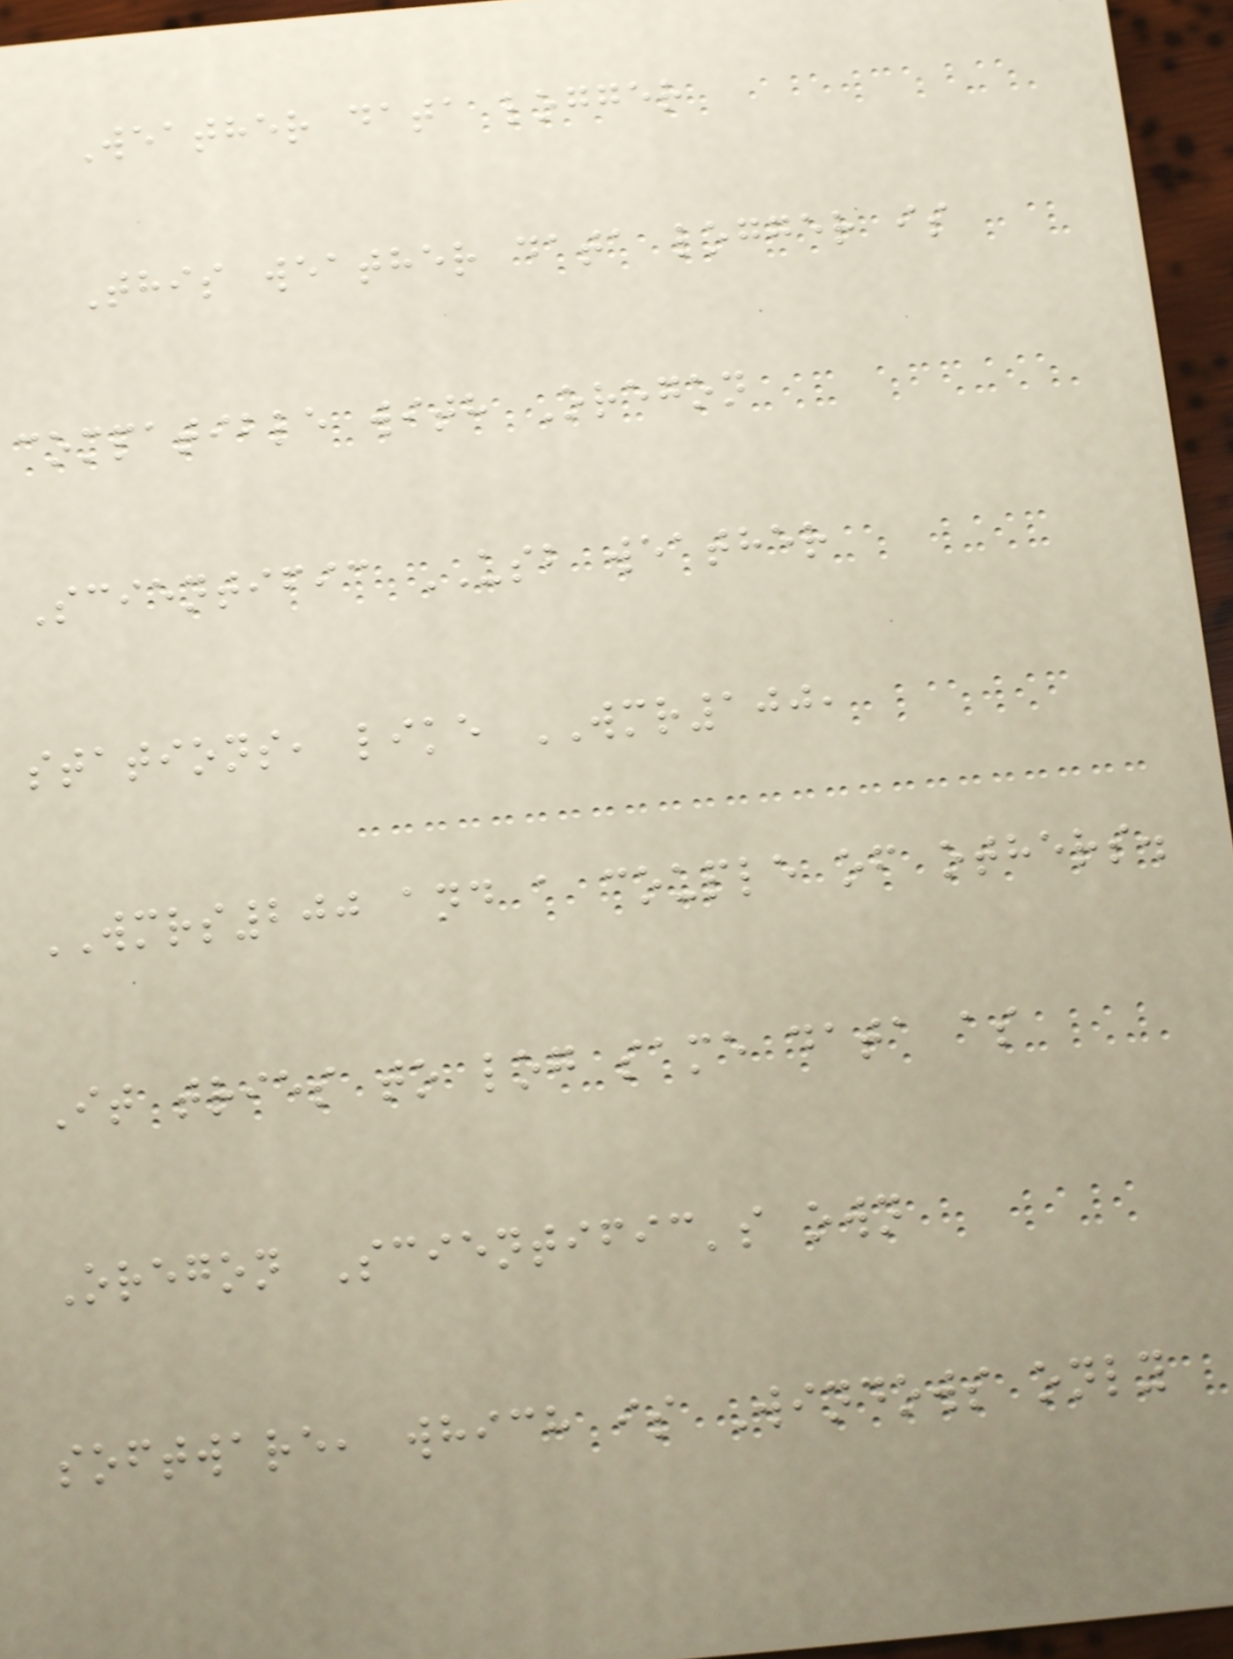Weather data logger
This weather data logger is
compatible with Oregon
Scientific USB weather
stations, like WMR100,
WMRS200 and a couple of others.
It tries to log same data as
Oregon Scientific's own
software, which is Windows only
